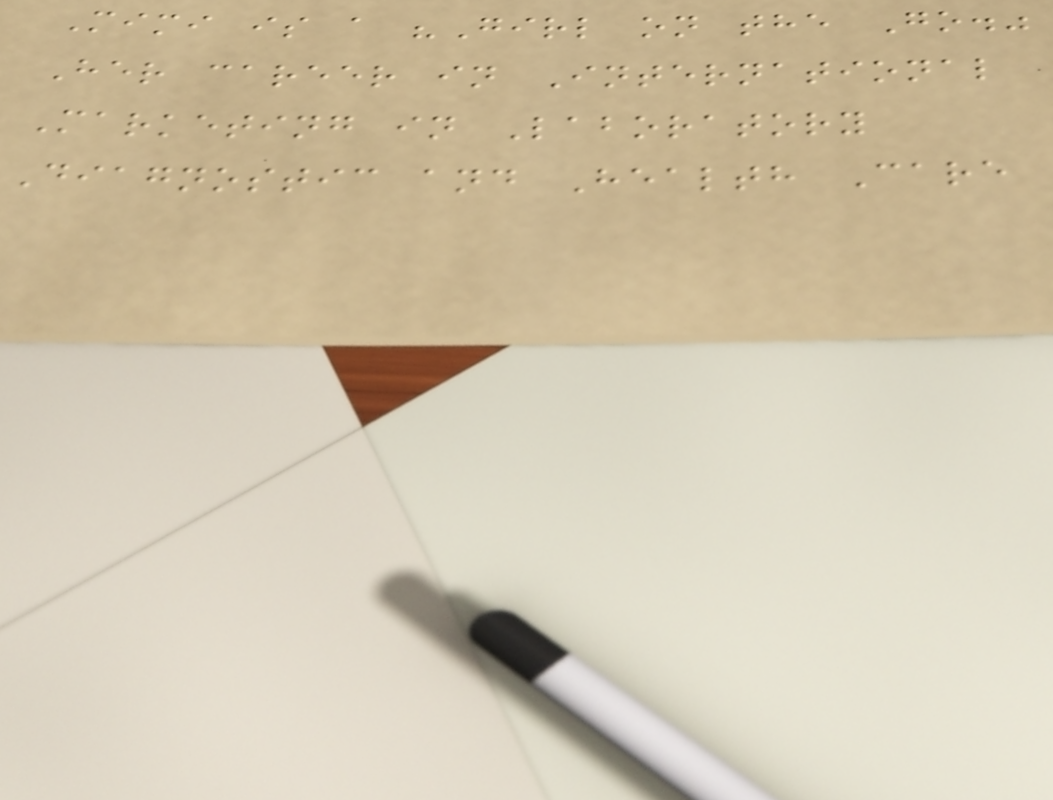Mimi is a "Girl on the Go."
Her career in International
Marketing in Laboratory
Diagnostic and Health Care
